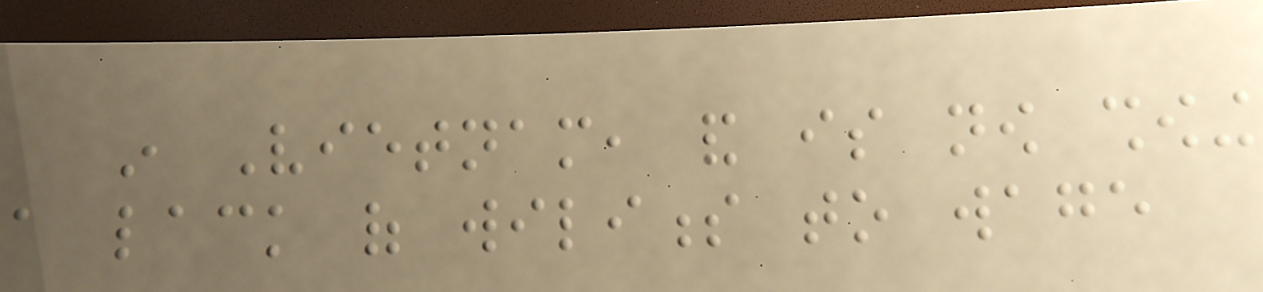in Vietnam, and is now showing
a lack of wiliness to wage
